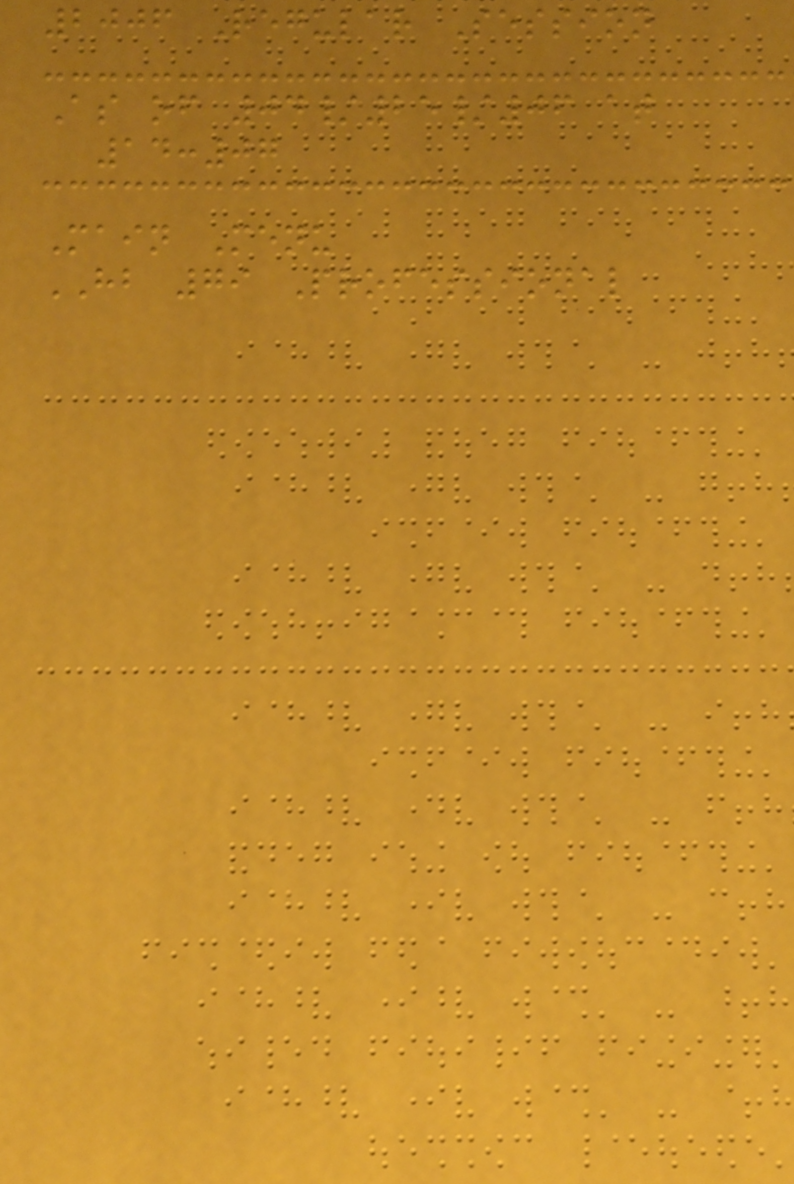2006 Regular Session
As of 04/25/06 at
14:07
Main Menu
HB 79 Professional
